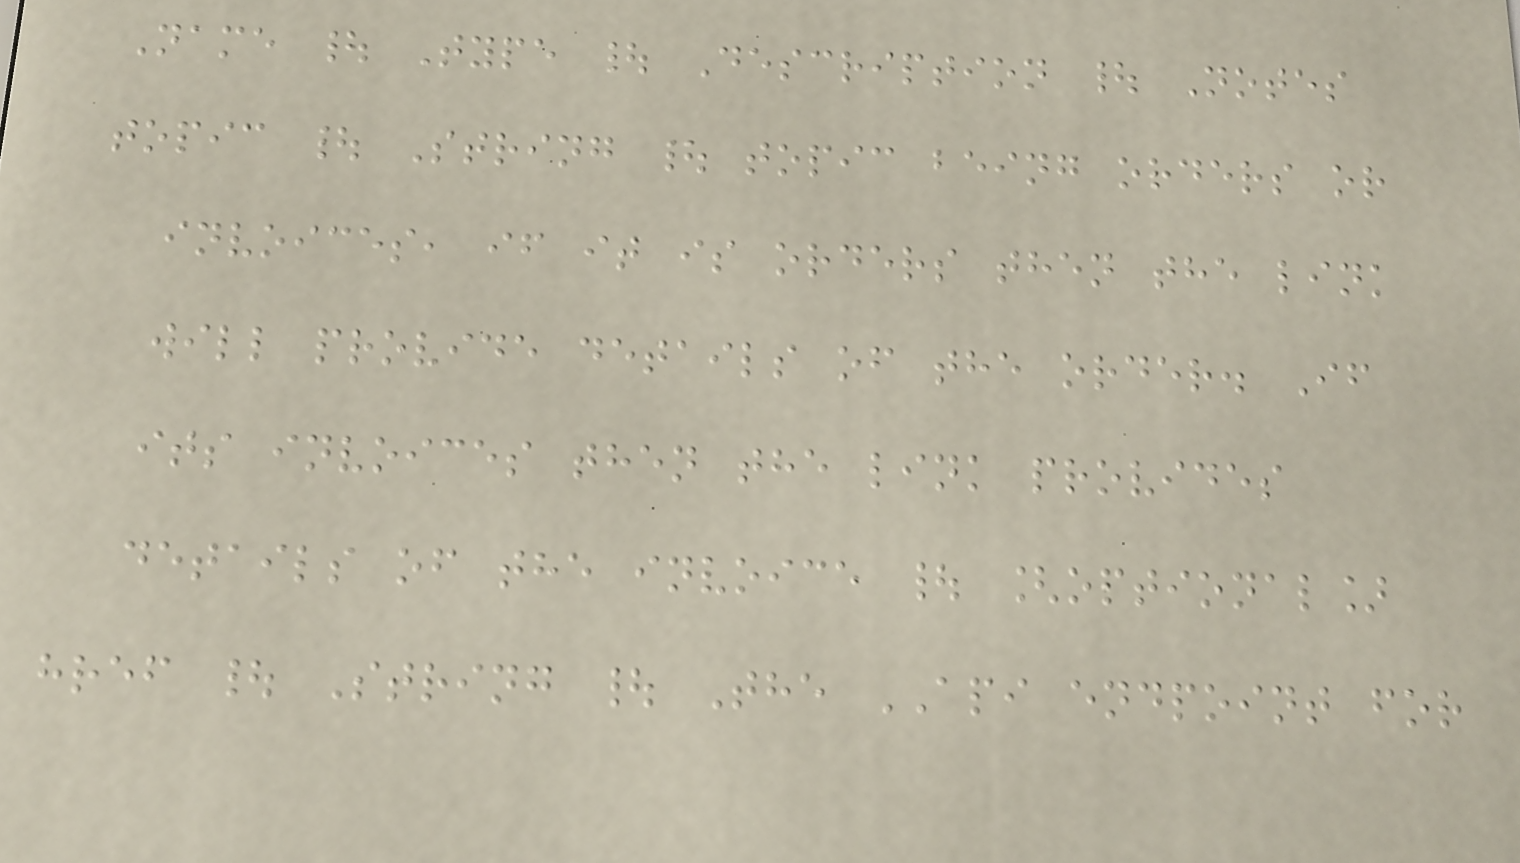Name | Type | Description | Notes
topic | String | topic being orders or
invoices, if it is orders then the link
will provide details of the order. If
its invoices then the link provides
details of the invoice | [optional]
href | String | The API endpoint for
